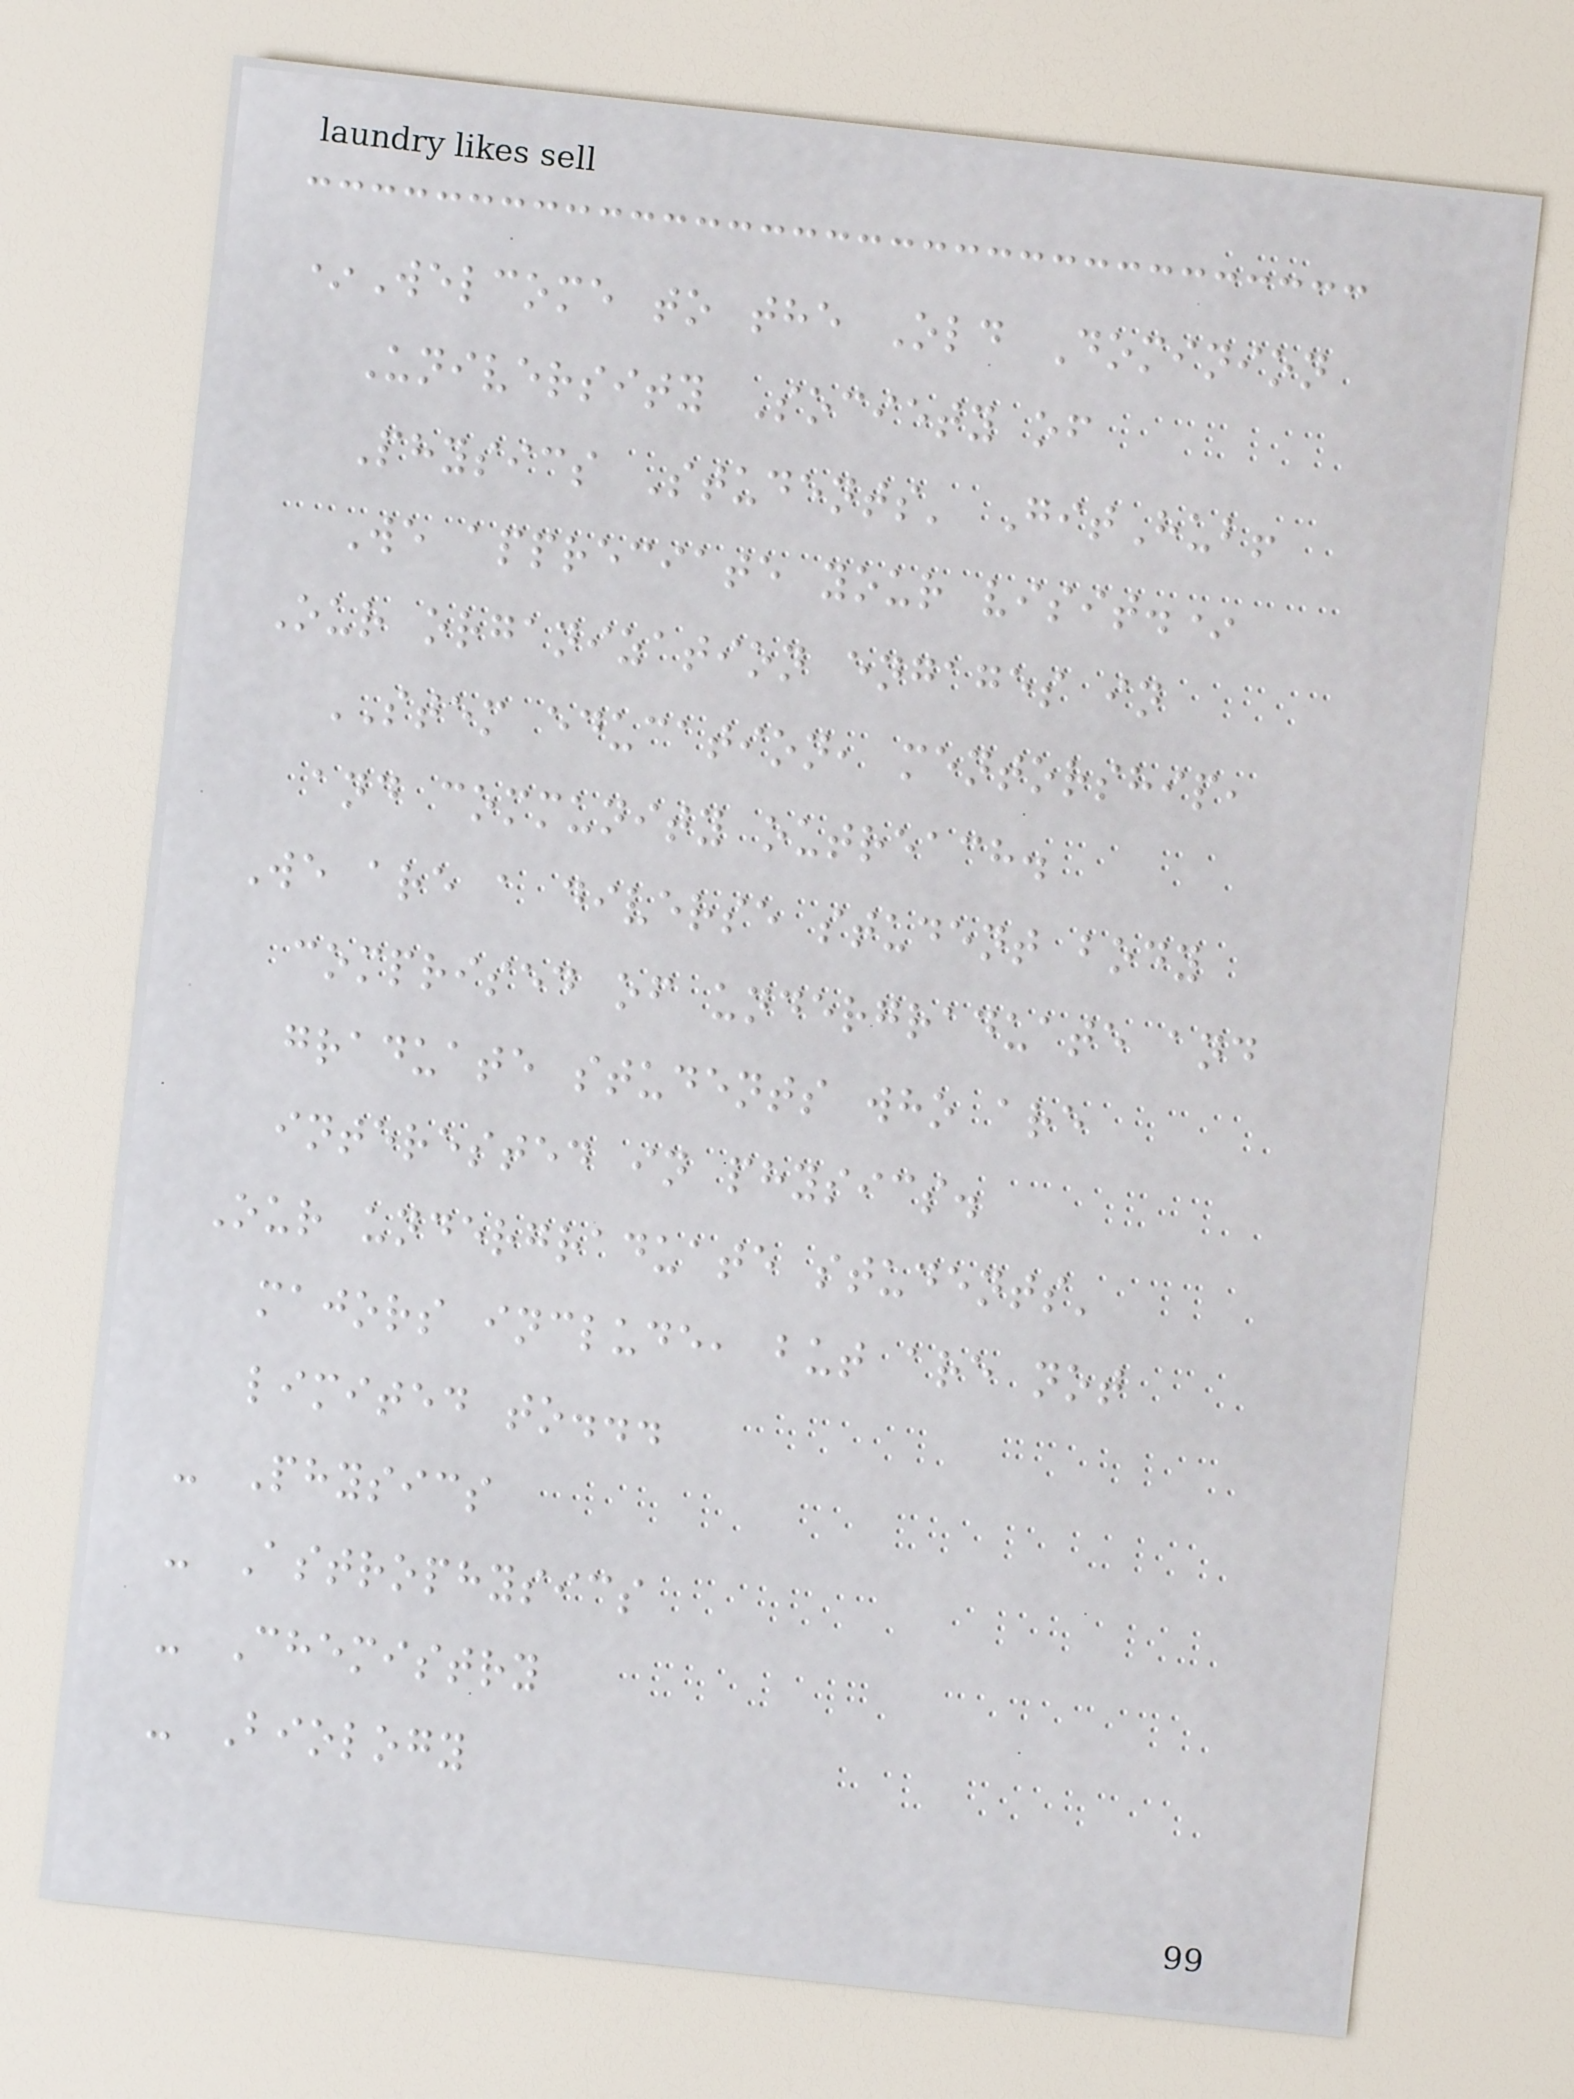*Welcome to the Old Dominion
University Society of
Physics Students' GitHub!
We appreciate your visit.*
Our organization engages in
STEM education, mentorship,
and community outreach.
We are a diverse student body
comprised of undergraduate and
graduate students who are
interested in physics.
Our undergraduate students'
majors include, but are not
limited to...
- Physics
- Astrophysics
- Chemistry
- Biology
